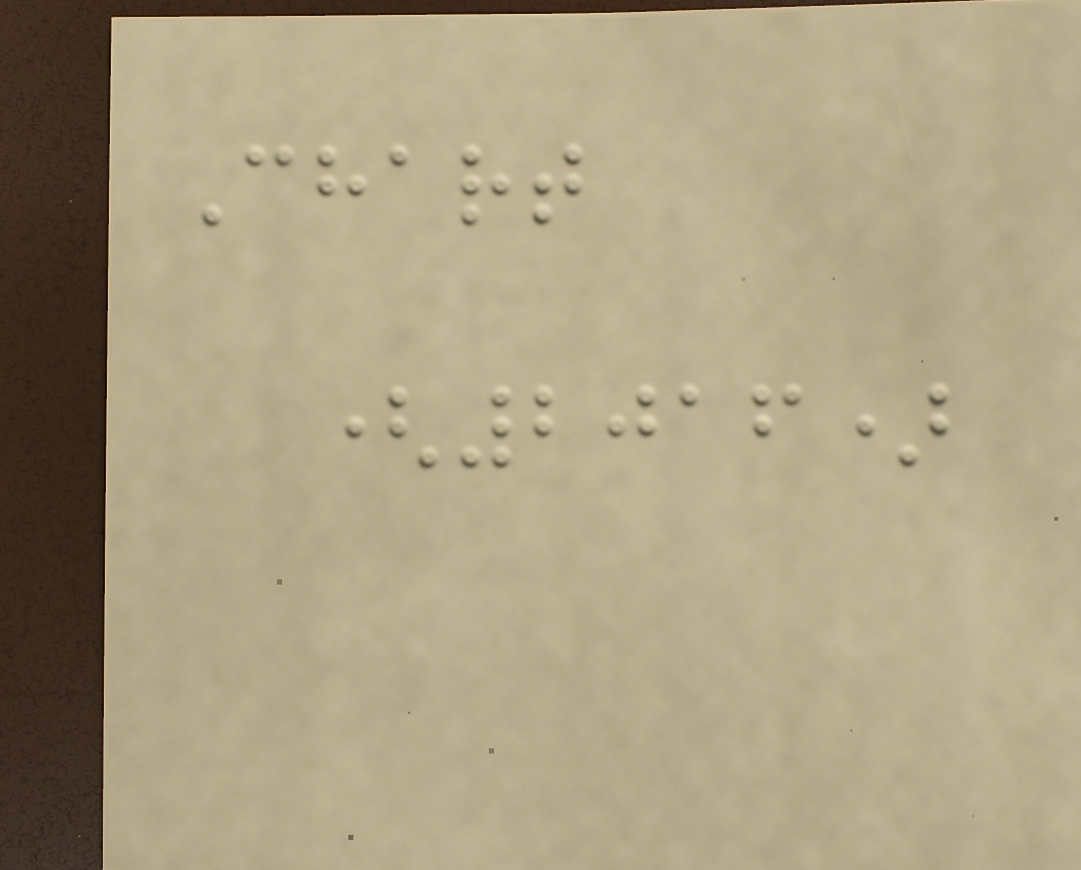Chart
(2016)
